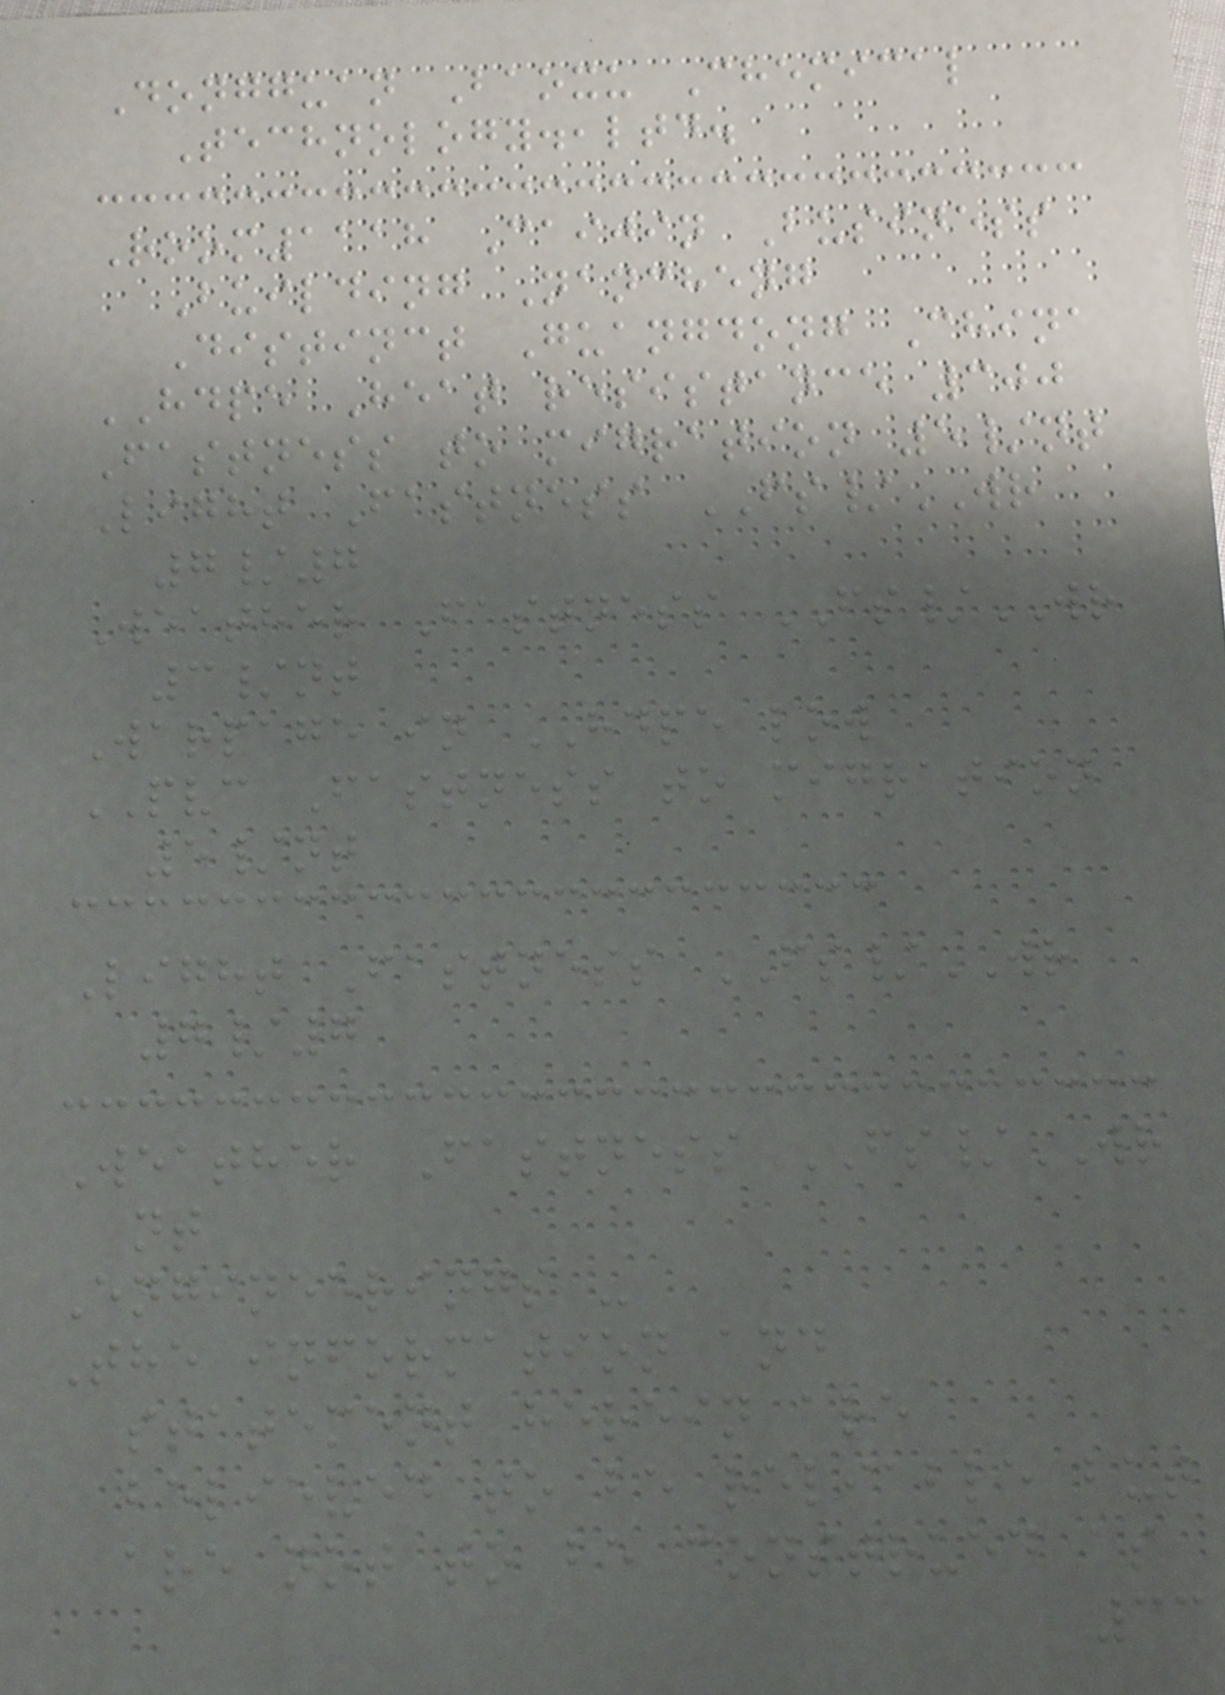Dongguan Baoxu Chemical
Technology.,ltd.
Room1118 Caijin Business
Building Nancheng
Distinct Guangdong China
HDPE Heat resistance 300
Fastness to migration 5/nt
Light Fastness FS/WR
7/7
Weather Fastness FS/WR
3/nt
Warpage in HDPE low
PVC Fastness to migration
5/nt
Light Fastness FS/WR
7/7
Weather Fastness FS/WR
nt
Engineerings -
The information and
statement herein are
believed to be reliable but
are not to be construed as
33
